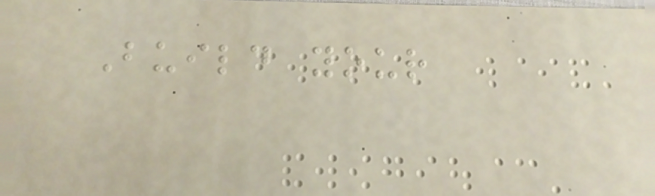Build your
